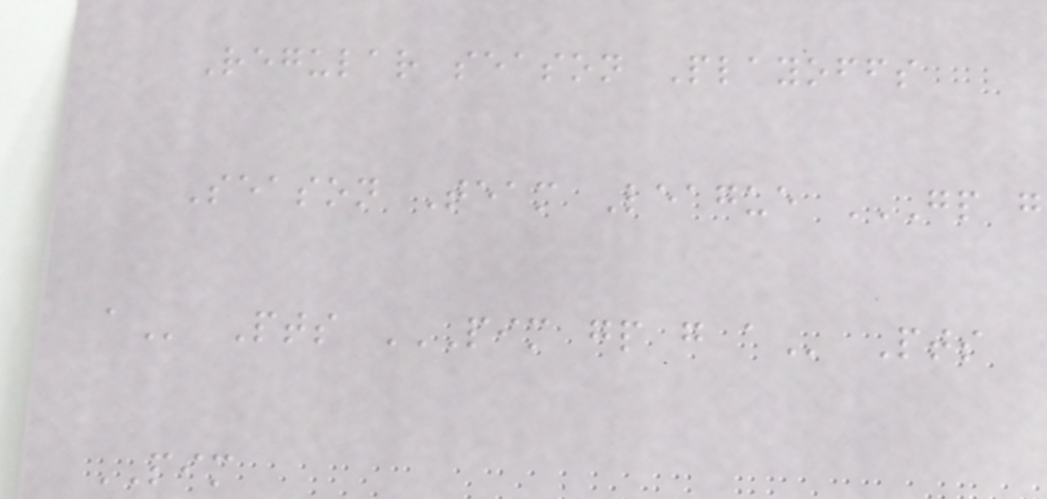Regular season Playoffs
Season Team League GP G
A Pts PIM GP G A Pts
PIM
